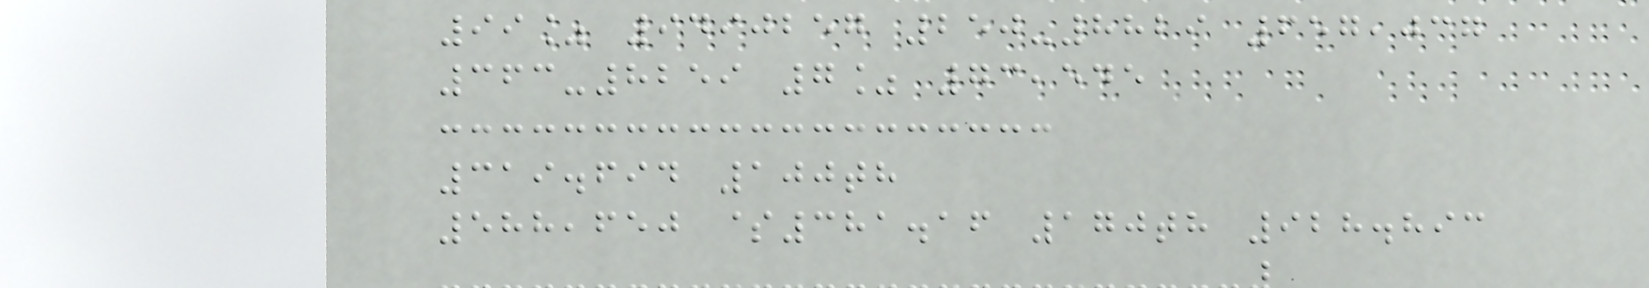99% 9490257 250-8829 657,037
363-8259 7% 73,545
319.694 100th
588,650 $381.16 170th 928.893
